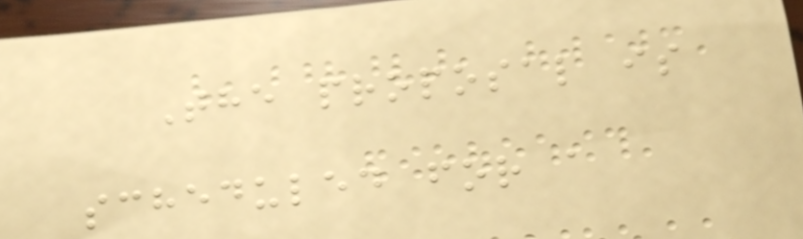The proposal is
scheduled for a
